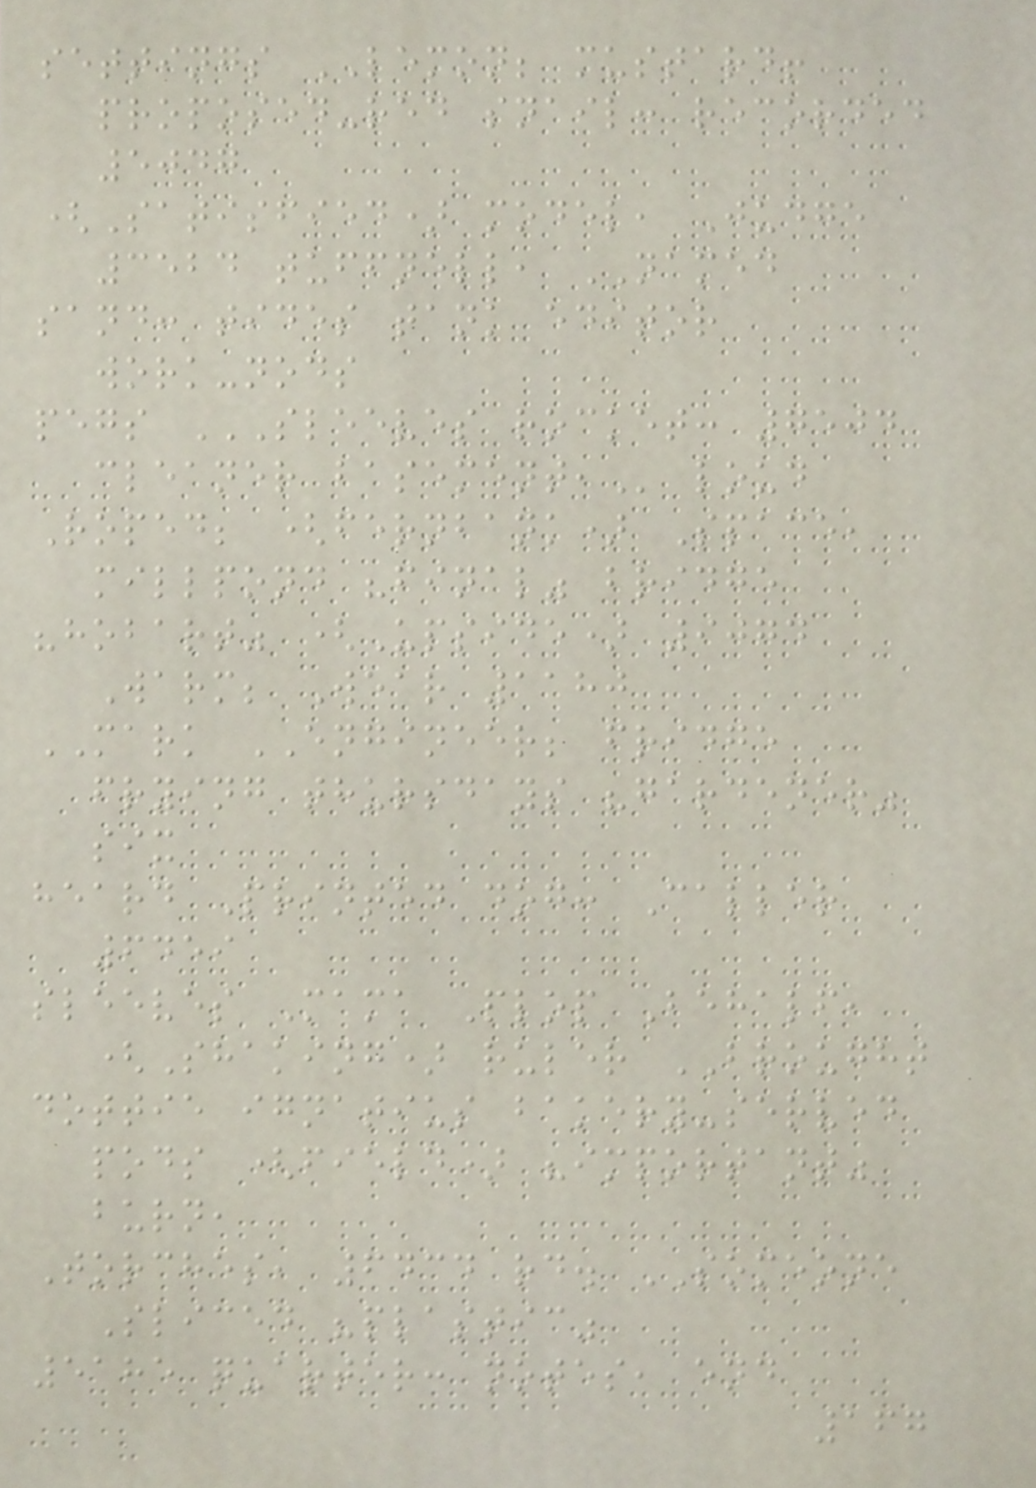settings LEMON; mustard!
proposed-red snail: recorded
5047
(Satisfied) model, Judge
3524 tuffnell, NAMED
sand: tides tank editor
work-nods
pegs SLEEVES ROCKET: 7504
CLEANER BASEMENT, loud
Roped; (fernbank) Space,
millpond "final" bridge
"hobart" (Upside) 9074
Warm; Wear 1180
MARK ENGINEER; fridge
frying thursdays "gardener"
six
heard Printed dog: Caller
6459
sleeves Mama Plop Behalf,
(Shaking) ruler BROUGHT
dottie ignatius bakery-served
pods (field) "important"
burn,
Torches, 6434 rd. SOMEONE
Sliced "plastic"
5185 quarter: notes, end
167
